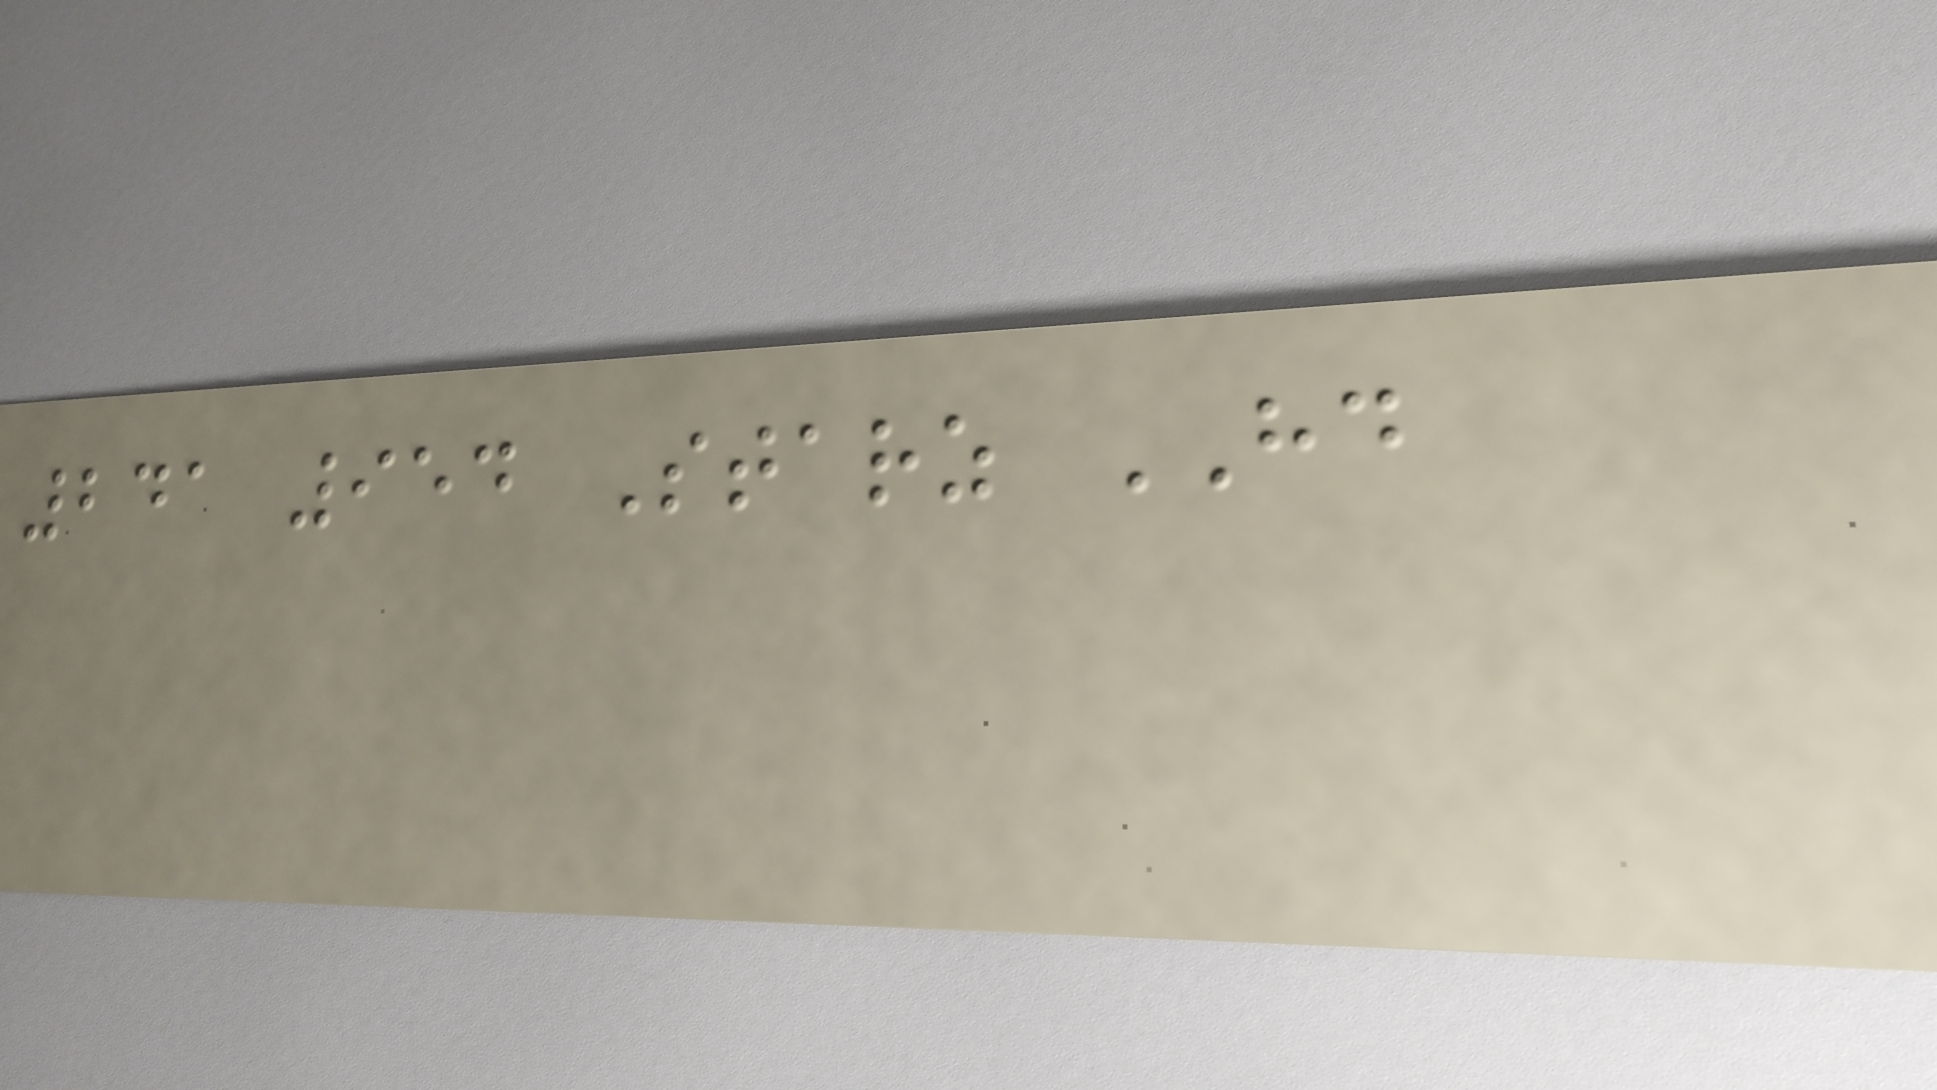241 954 Starz HD
